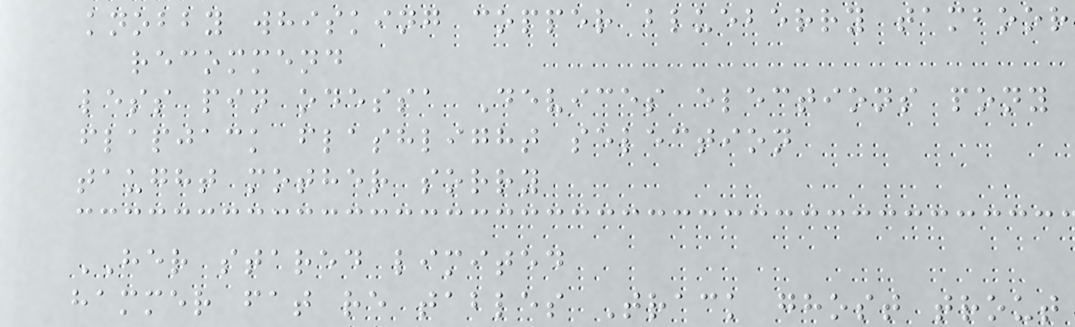knobby whisking copper blueberry tamboor
recommend
less pin odessa Devices elections pony
flapjack flashlight selection
taught mother sorry
HER stared limited
hammer fat re tables Track ghost trout
